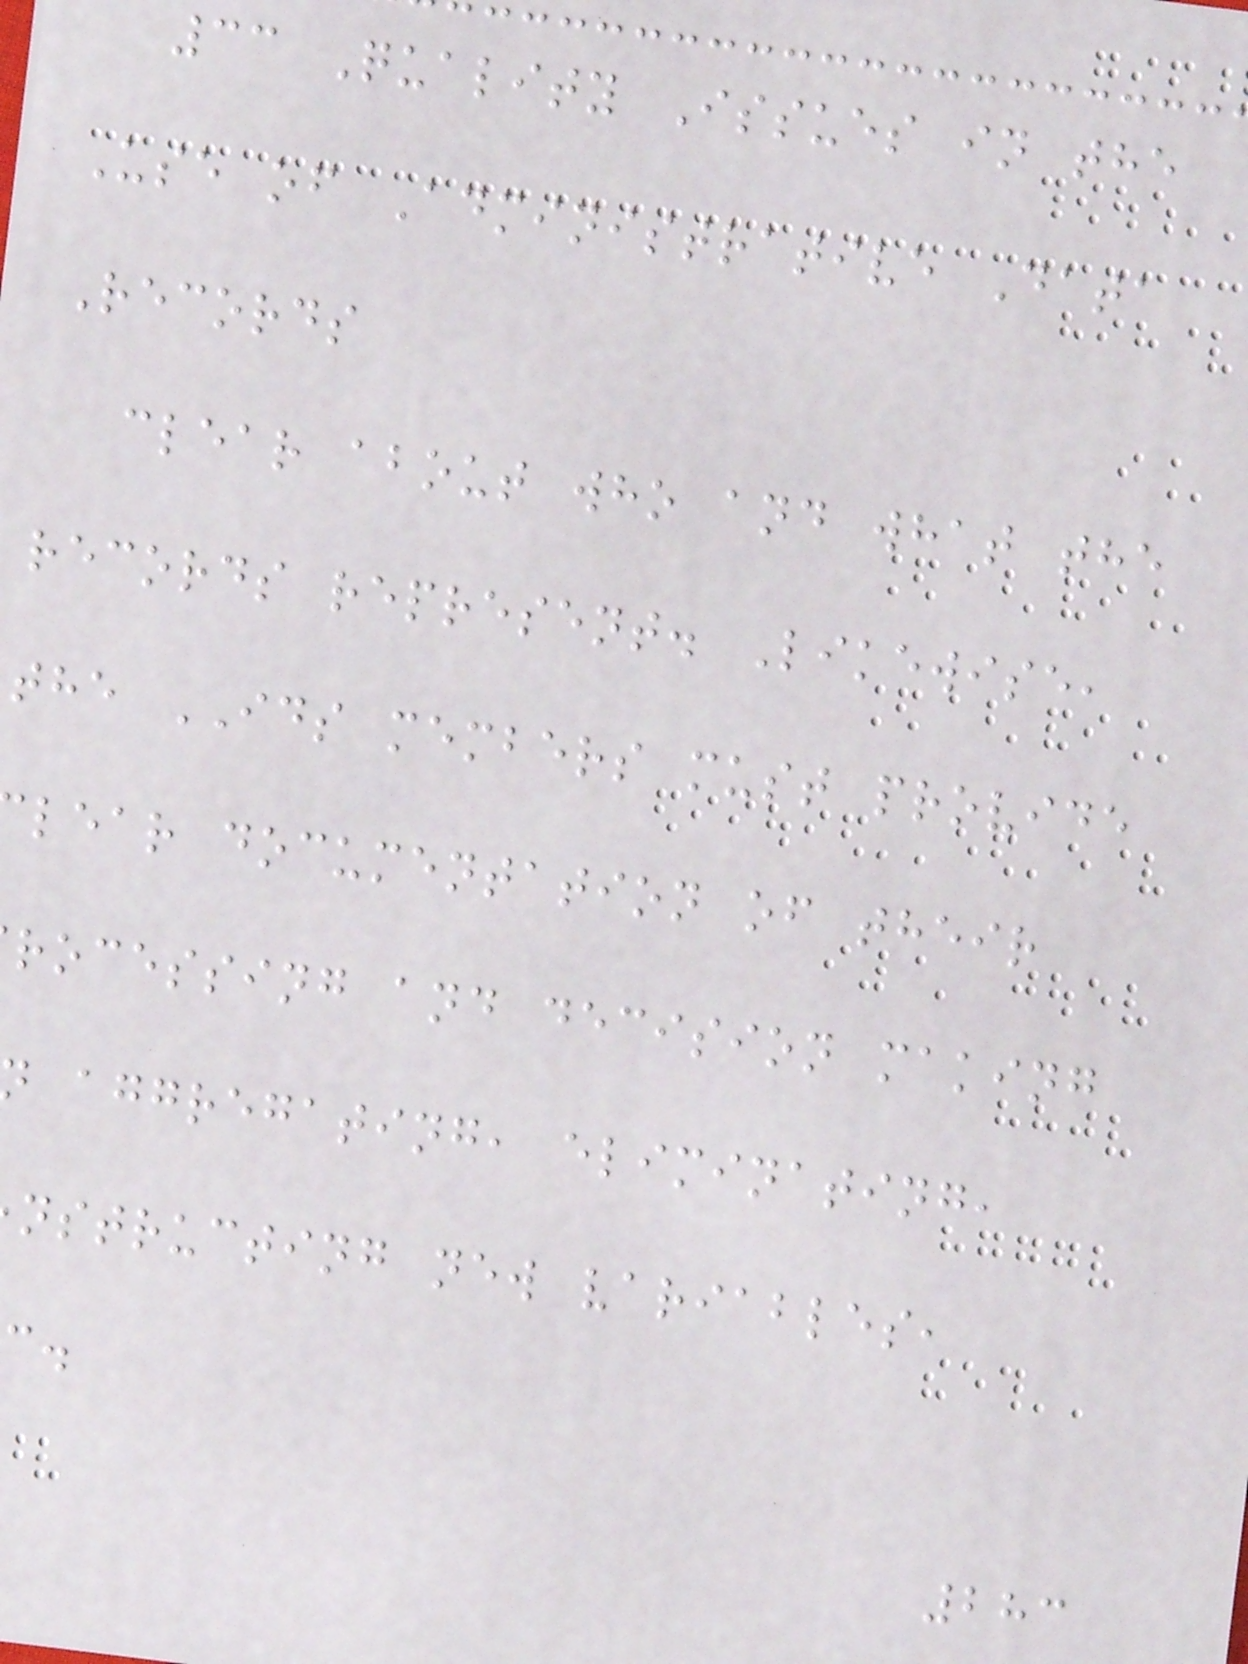33 Quality Issues in the
Use of Administrative Data
Records
clear about who and what the
records represent. Likewise,
the IDS members must provide
lear documentation of their
rocessing and decision making
aggregating, eliminating,
nstructing new variables,
283
